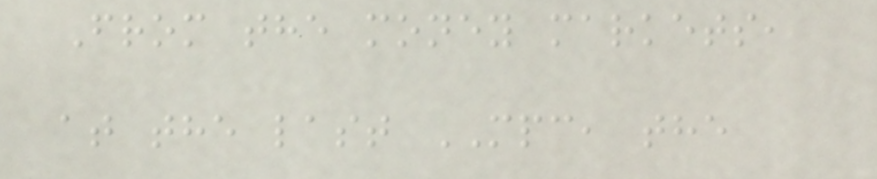From the money markets,
at the last MPC, the
